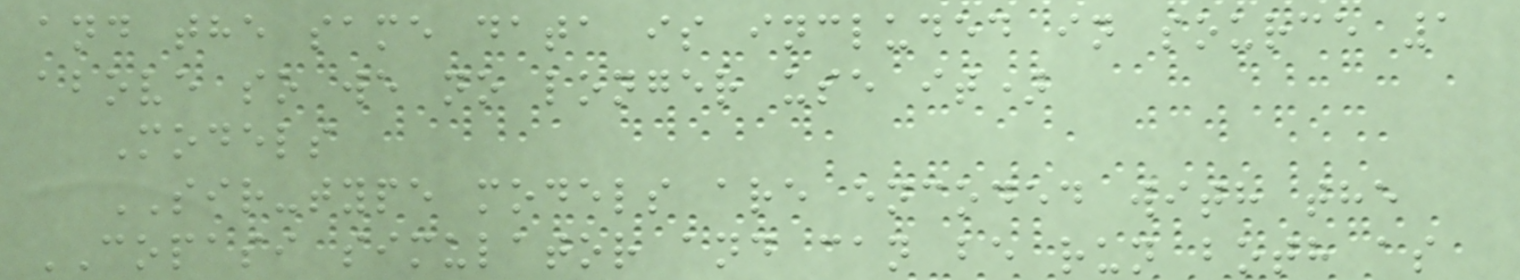and the same data is included in source 1
above so we no longer use it)
Models
SIR-type models are encoded with the
COPASI simulator and can be run both as
